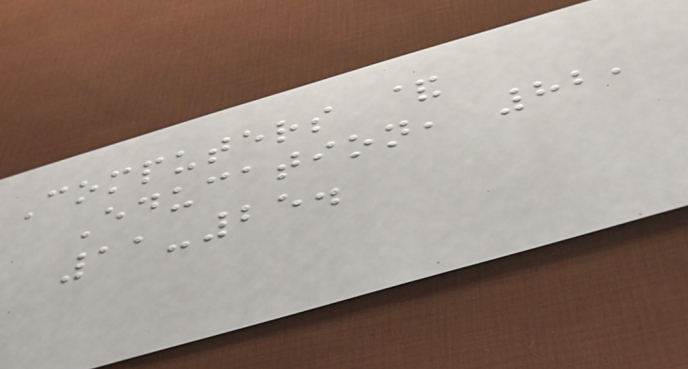Computers &
Education, 82,
11-25.
